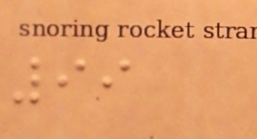99
